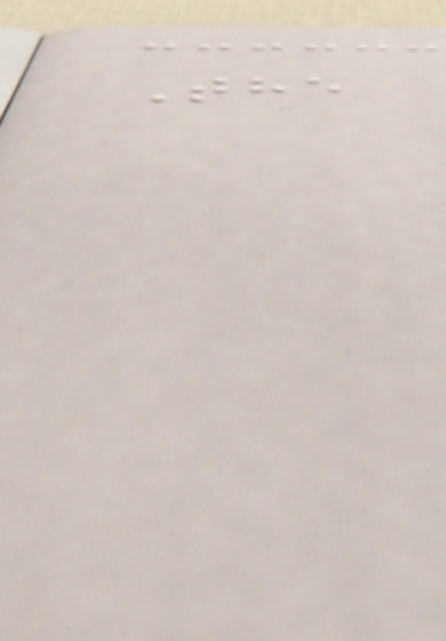The
